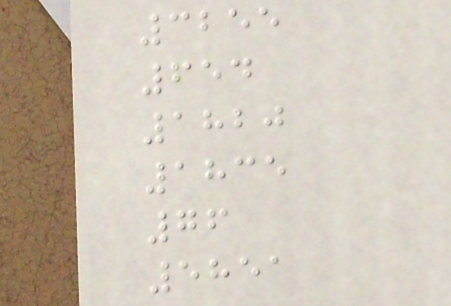3255
654
1820
1835
76
5851
